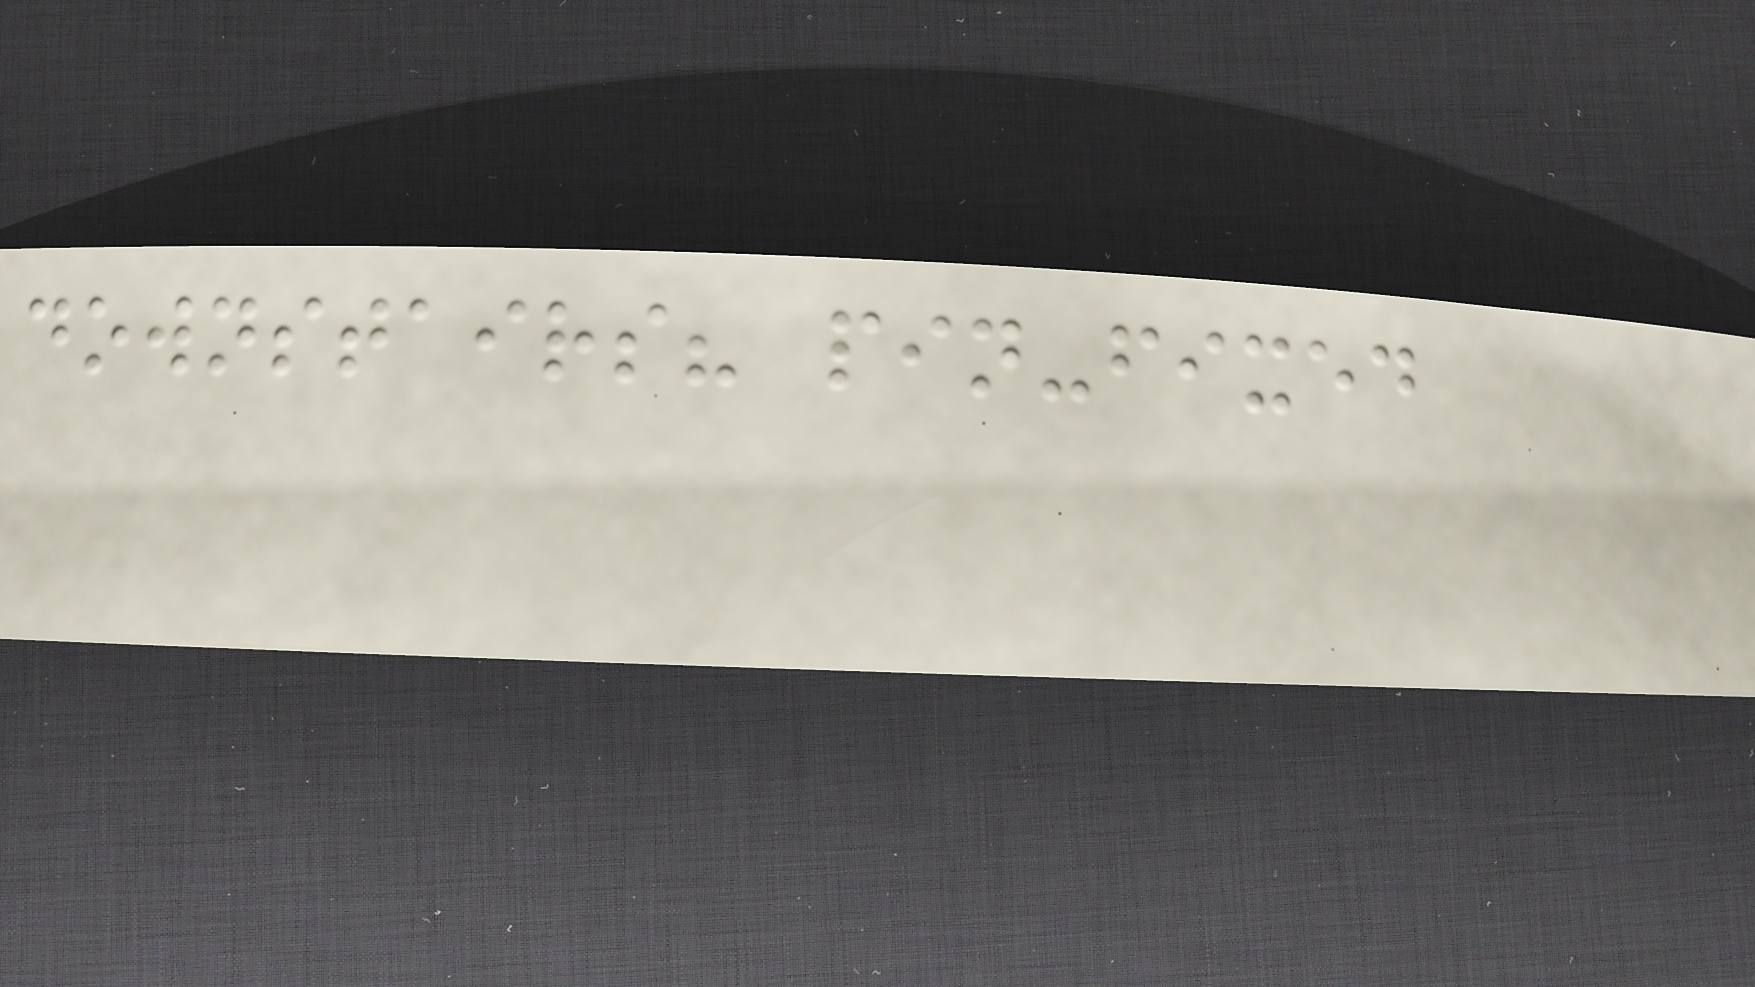downstairs? pin-fixed
